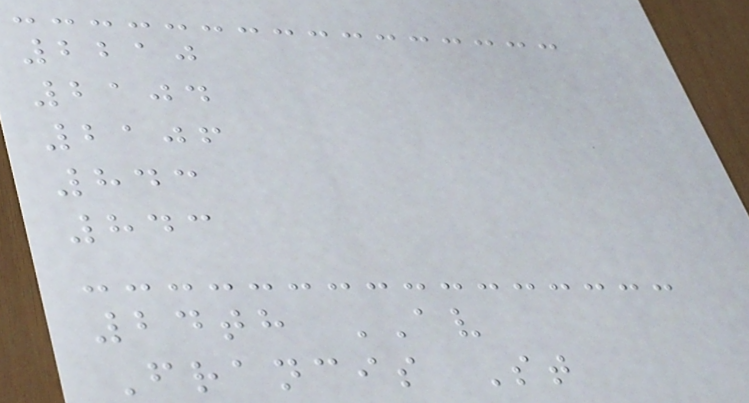2210
2104
2106
843
843
24th AV
Francis St
